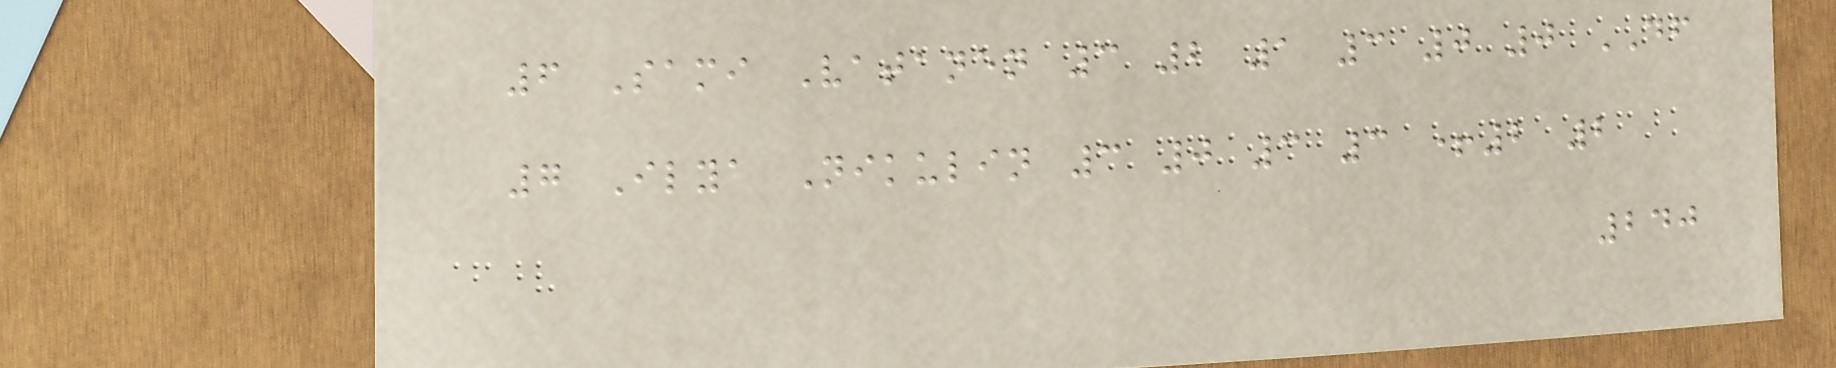6 Sami Vatanen 3 2 1 3 0 0 DF
7 Ilya Nikulin 3 0 3 3 +2 2
240
